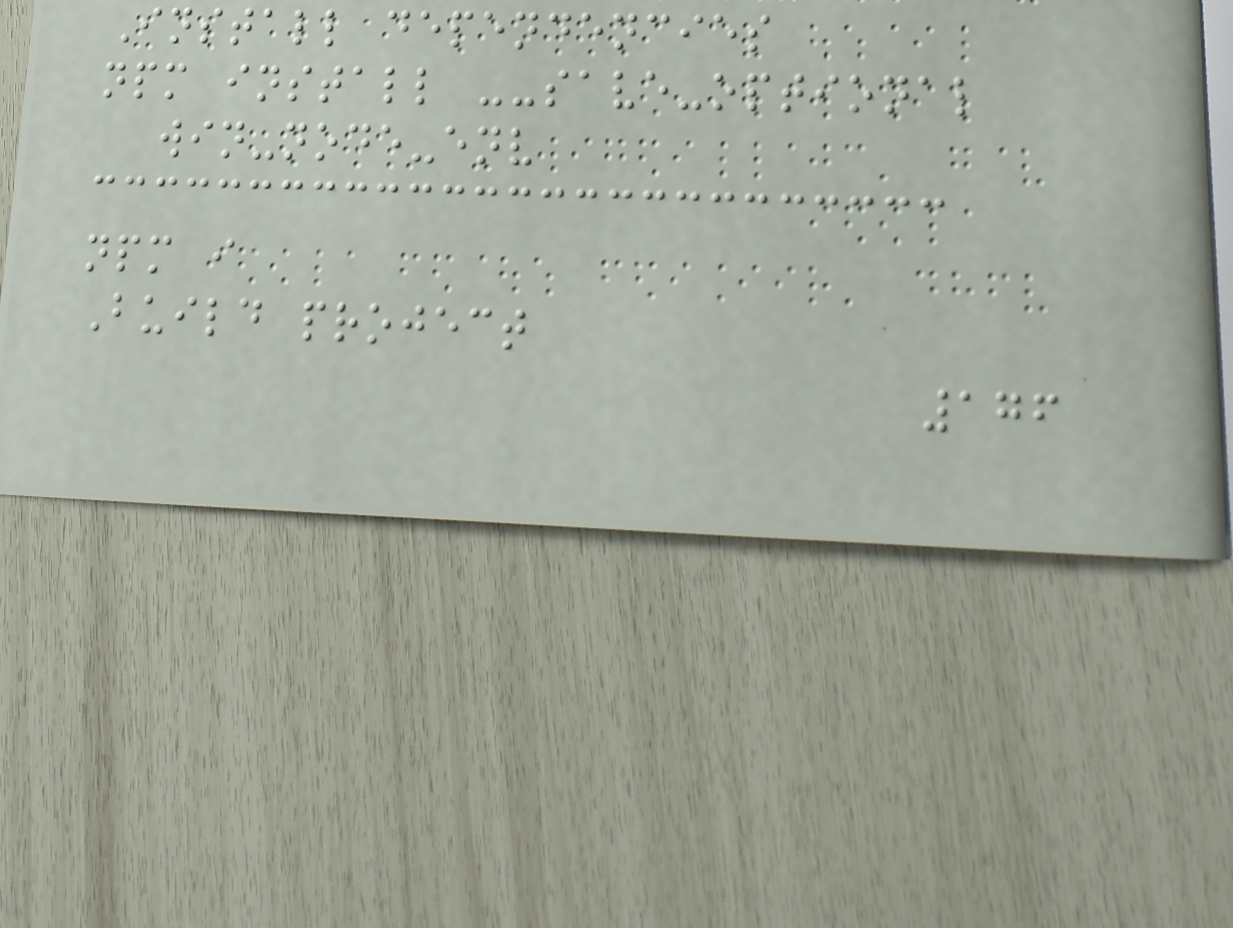Install dependencies
npm install --save-optional
win-node-env
npm i
Build project
176
